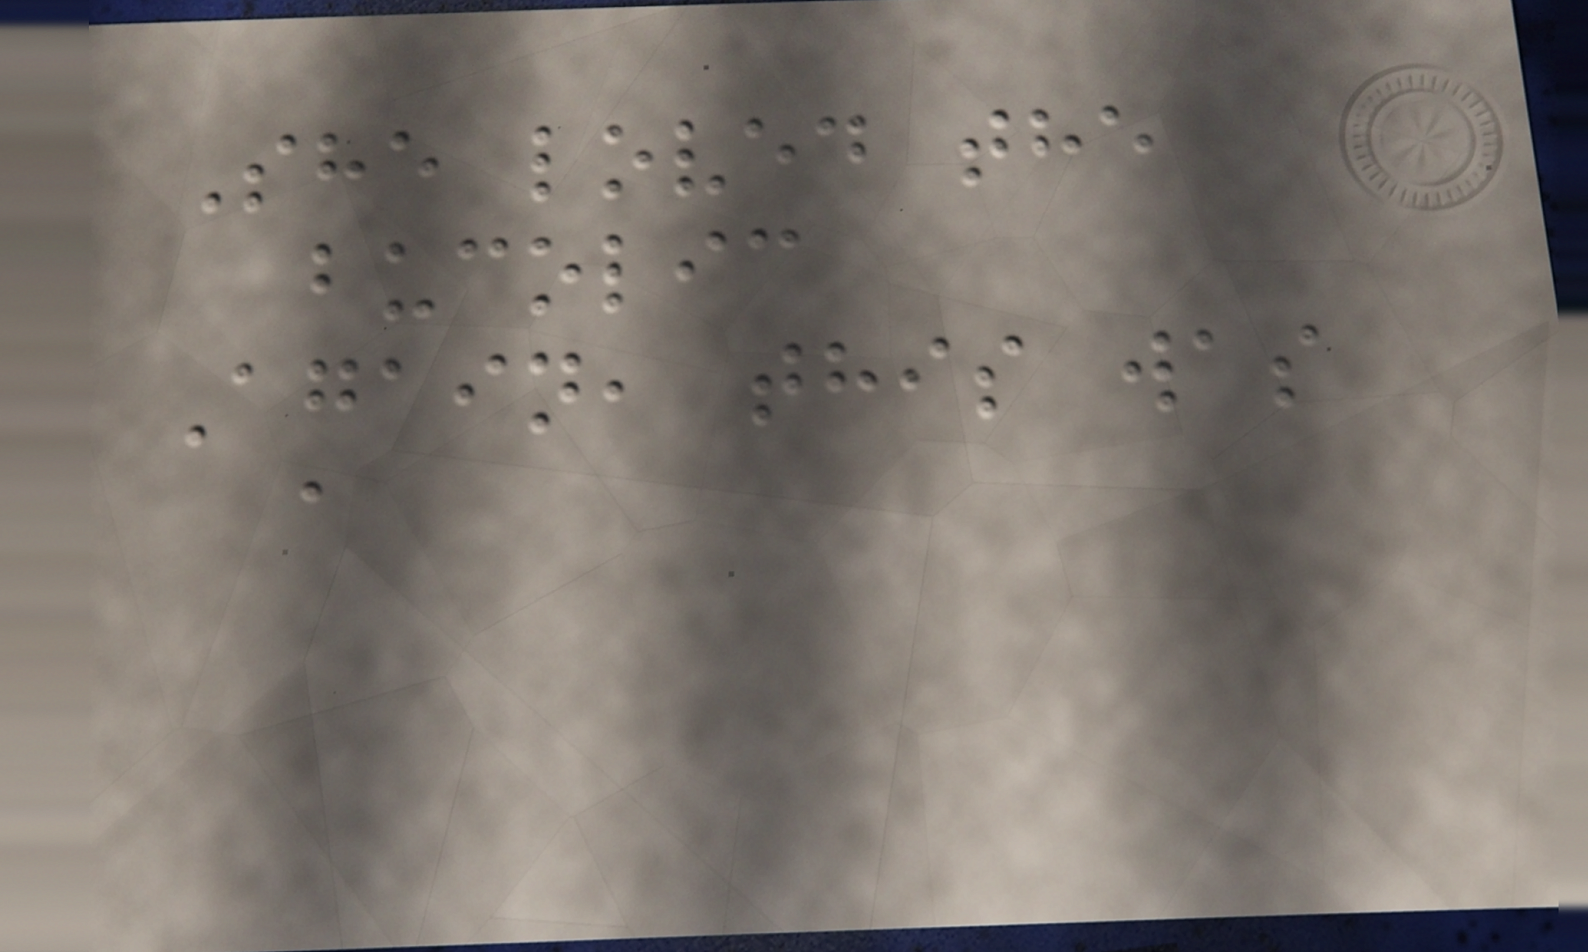She loved the
bucolic
Again, this was
a
